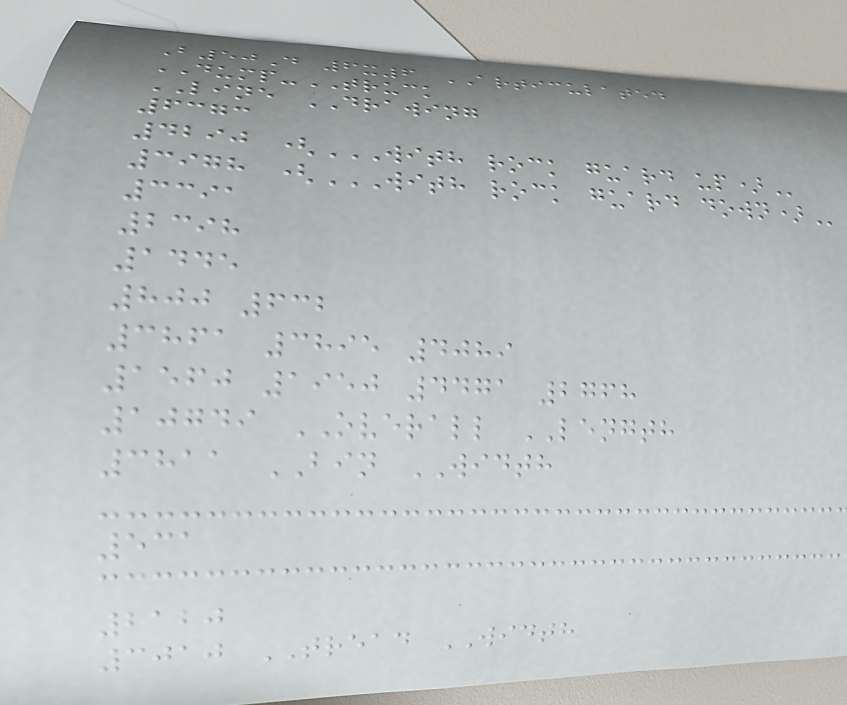B50D 6x6 ARTICULATED
DUMP-TRUCK
LINE DRAWING
6373
4290 (WITH ROCK GUARD UP)
3978 (WITH ROCK GUARD DOWN)
3391
2398
1445
800 632
3861 3895 4089
1560 1950 4471 2768
10749 OVERALL LENGTH
3811 BIN WIDTH
531
2120
3010 TREAD WIDTH
